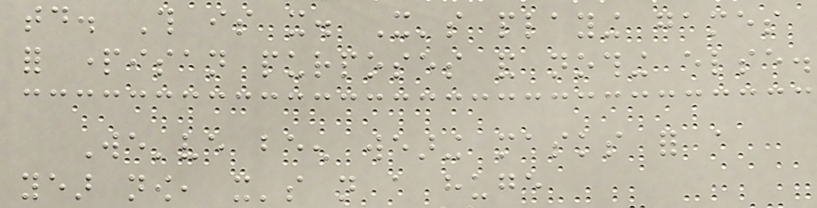today. This is it. It's playing games
for partisan purposes and nothing else.
We've been wearing masks for a
year now, it's not a huge
